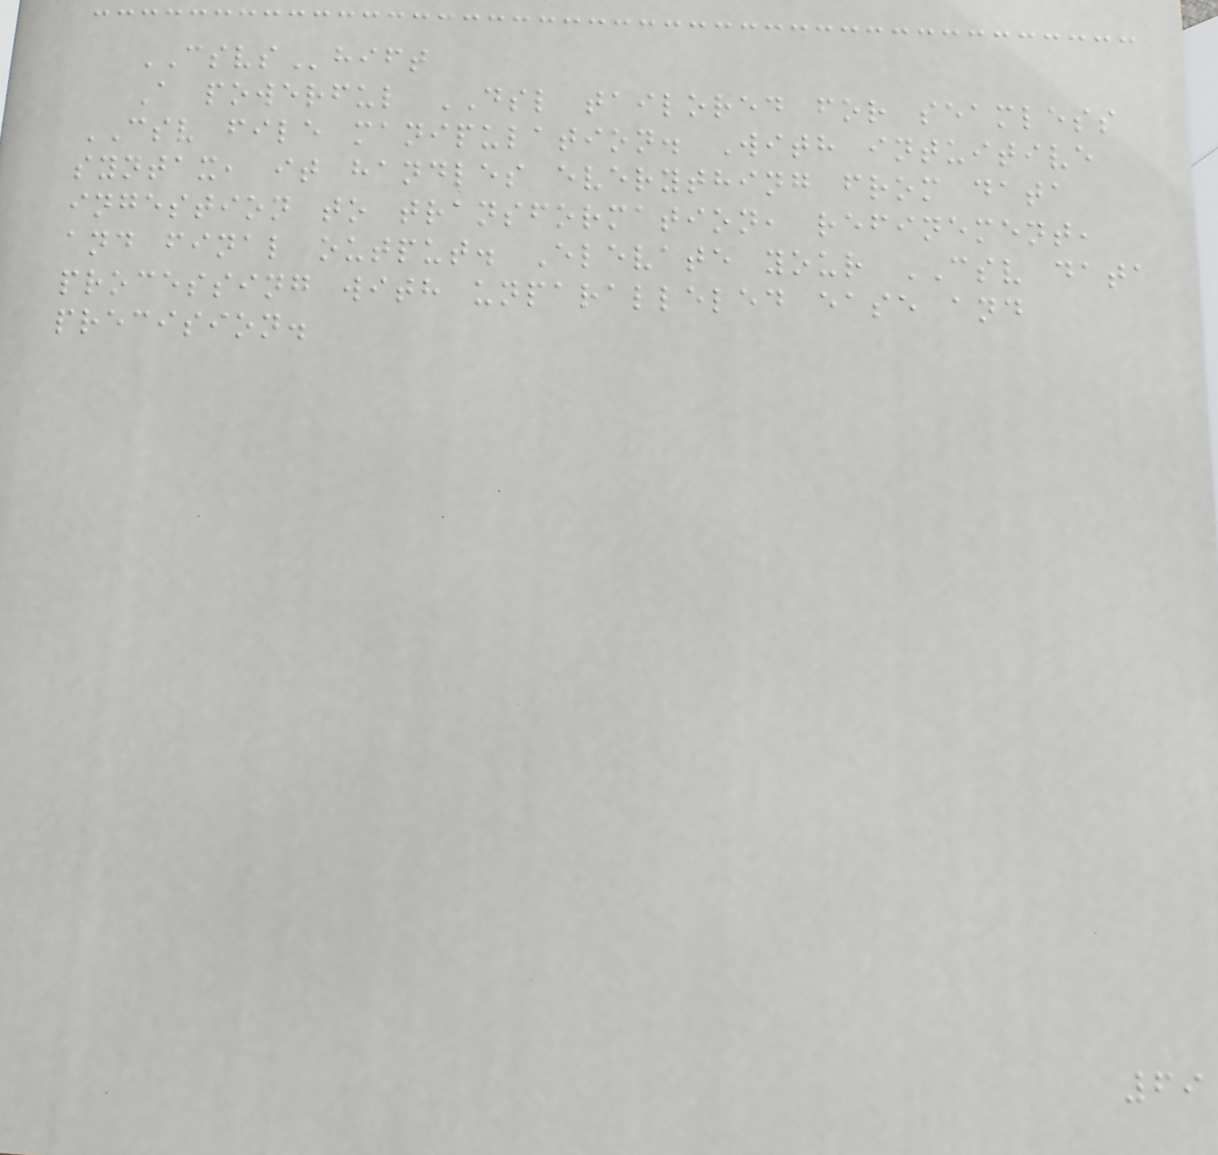CSVShift
A powerful DSL tailored for seamless
CSV file manipulation. With intuitive
syntax, it handles everything from data
ingestion to transformation, refinement,
and final output. Elevate your CSV data
processing with unparalleled ease and
precision.
69
